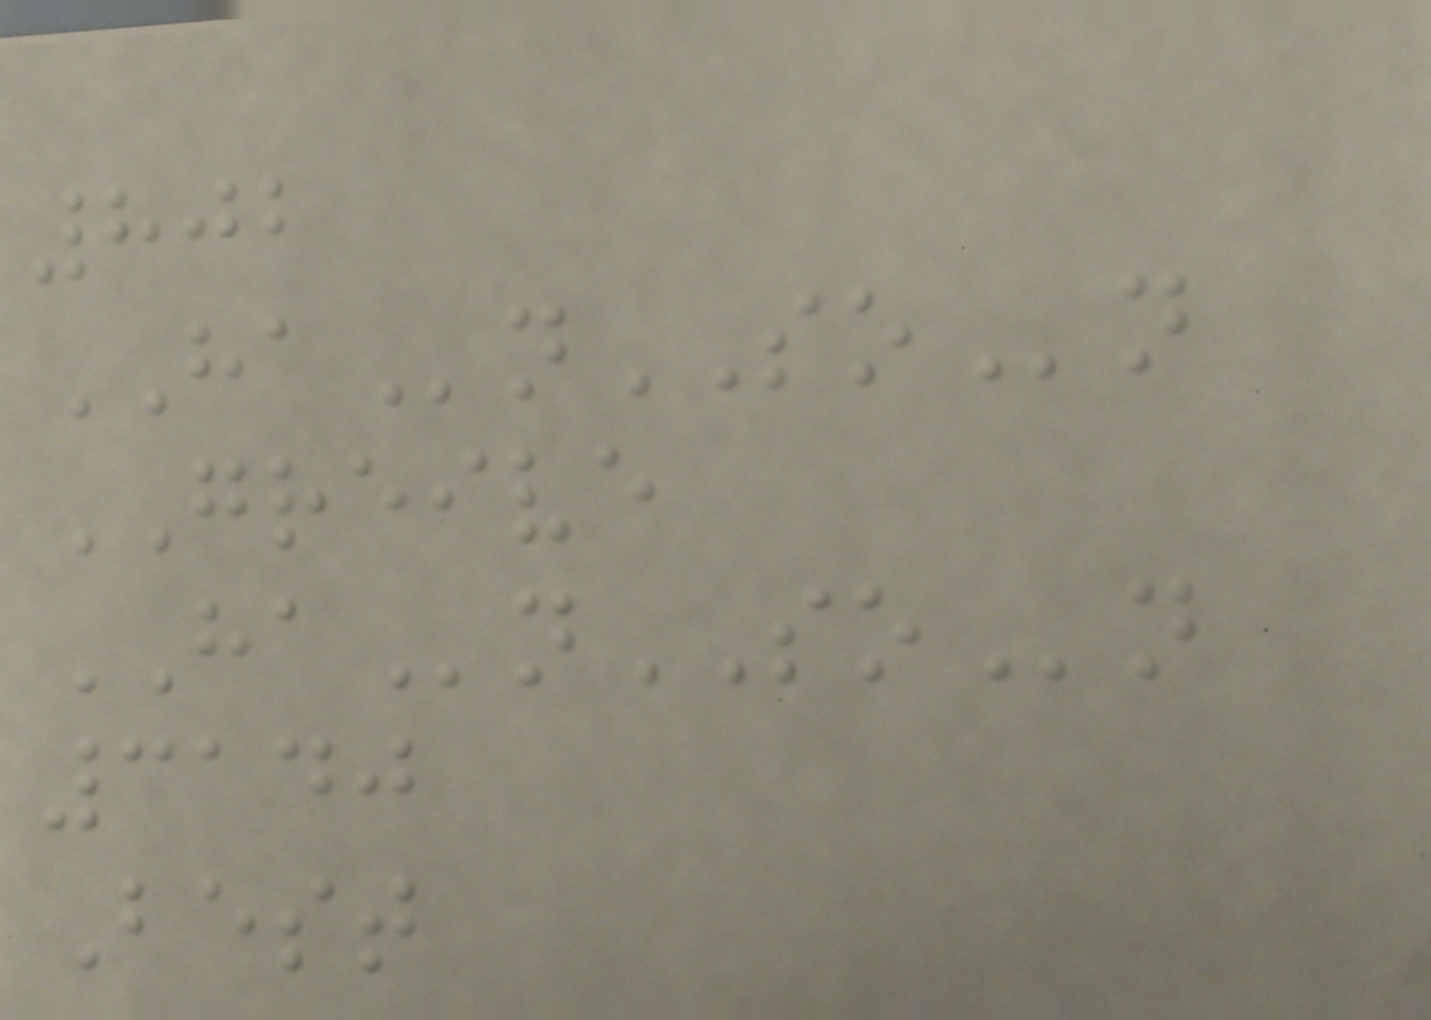802
HAnSOn
GREIVE
HAnSOn
3140
Best
